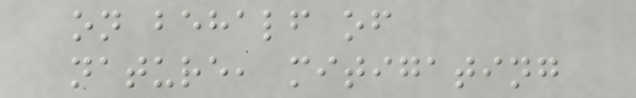on behalf of
nature, mitigating
